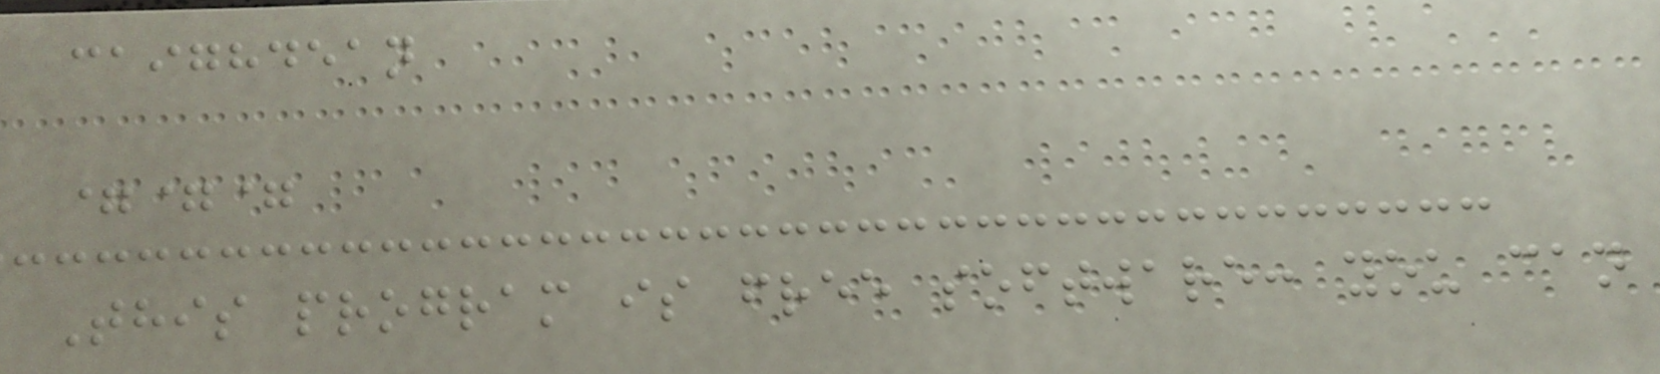caighdean
===
This program is free software: you can
